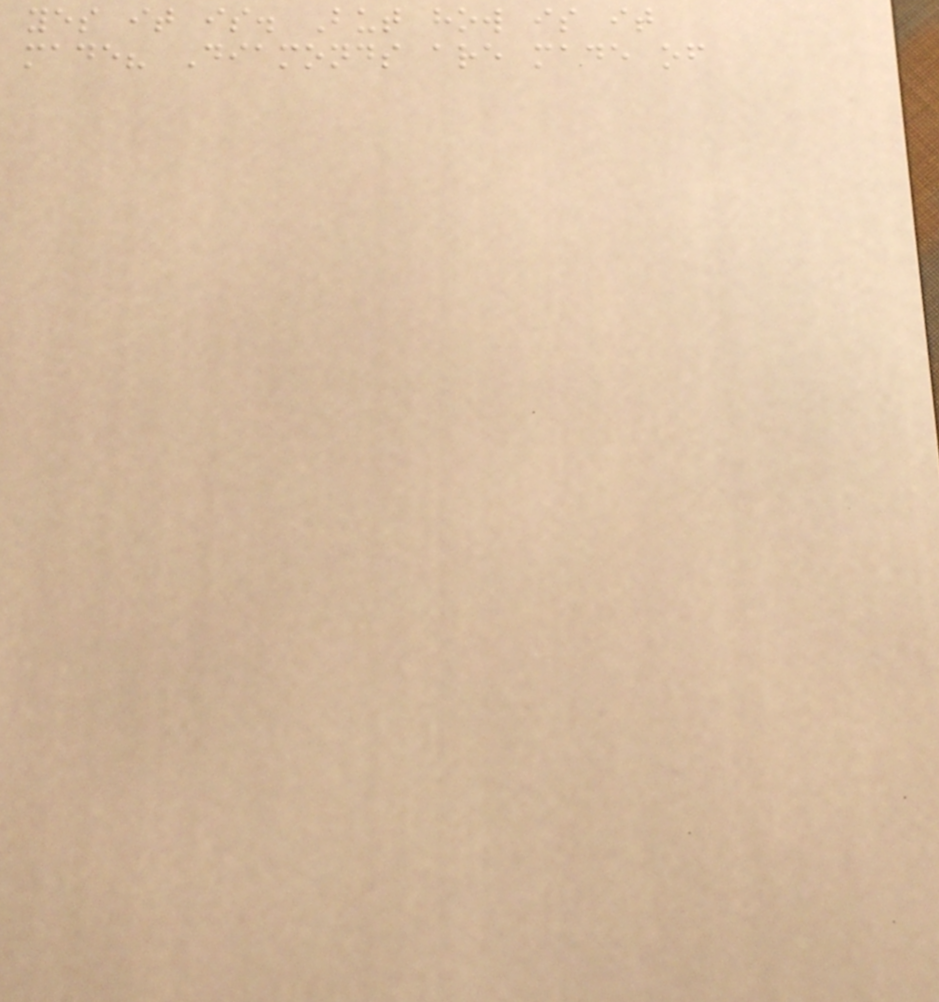yes it is. But how is it
made? Diamonds are made of
